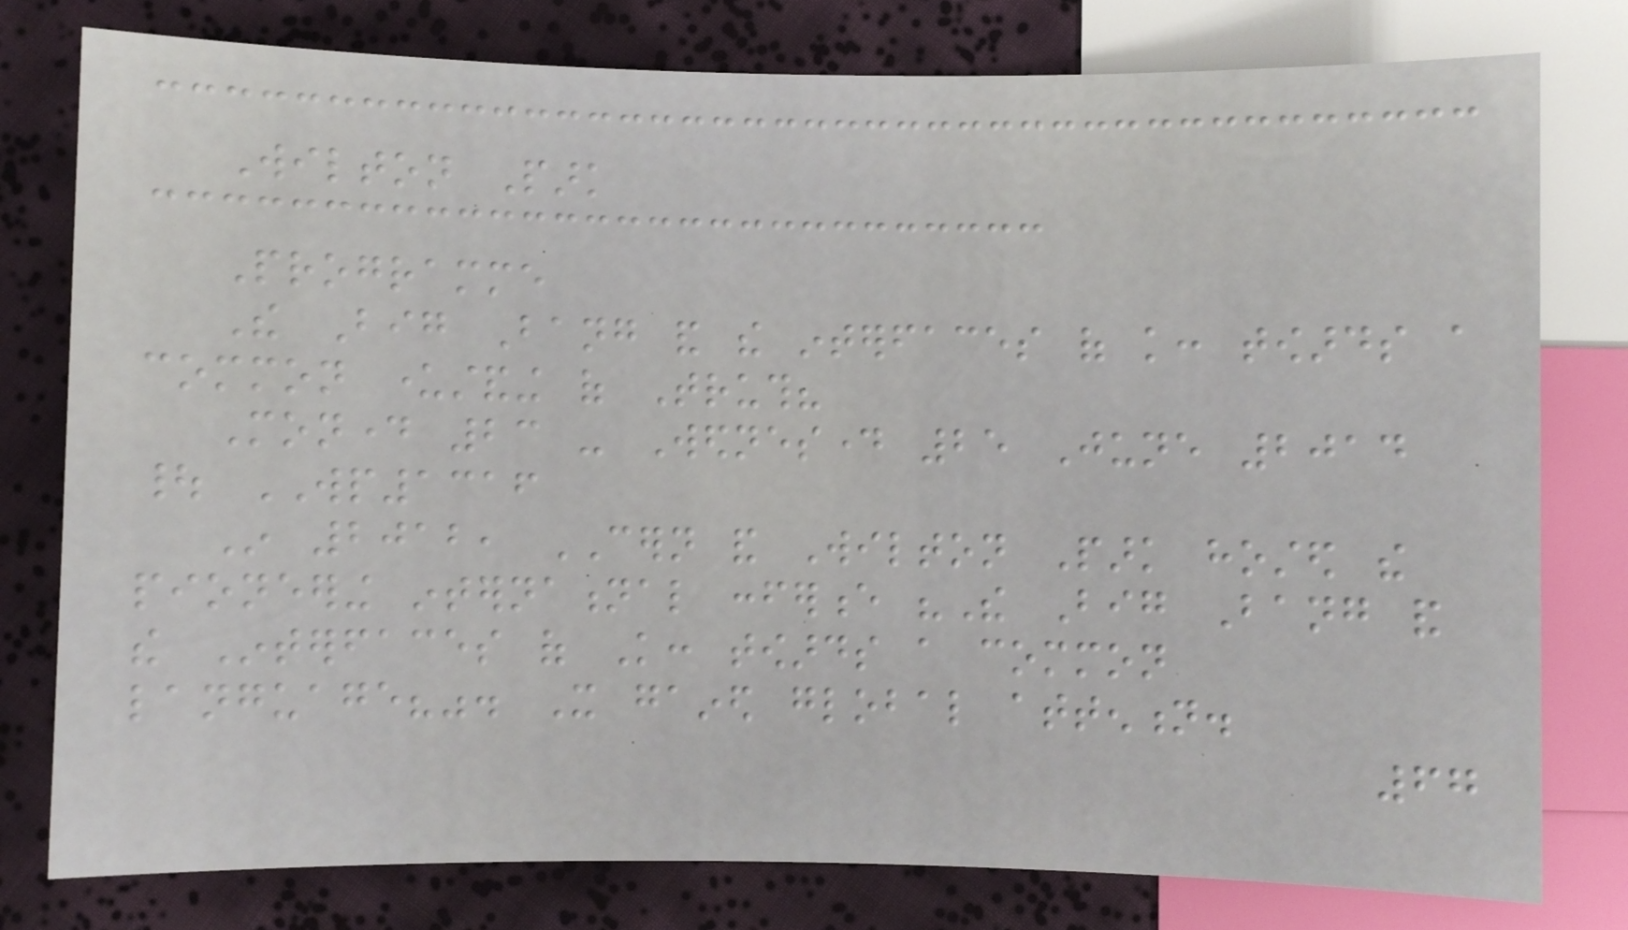Wilton Park
Programme
The Big Bang and the interfaces of knowledge: towards a
common understanding of Truth?
Monday 23 - Wednesday 25 June 2014
| WP1316
In 2012, CERN and Wilton Park hosted the
pioneering international conference "The Big Bang and
the Interfaces of Knowledge: towards a common
language?". It gained global attention.
67
